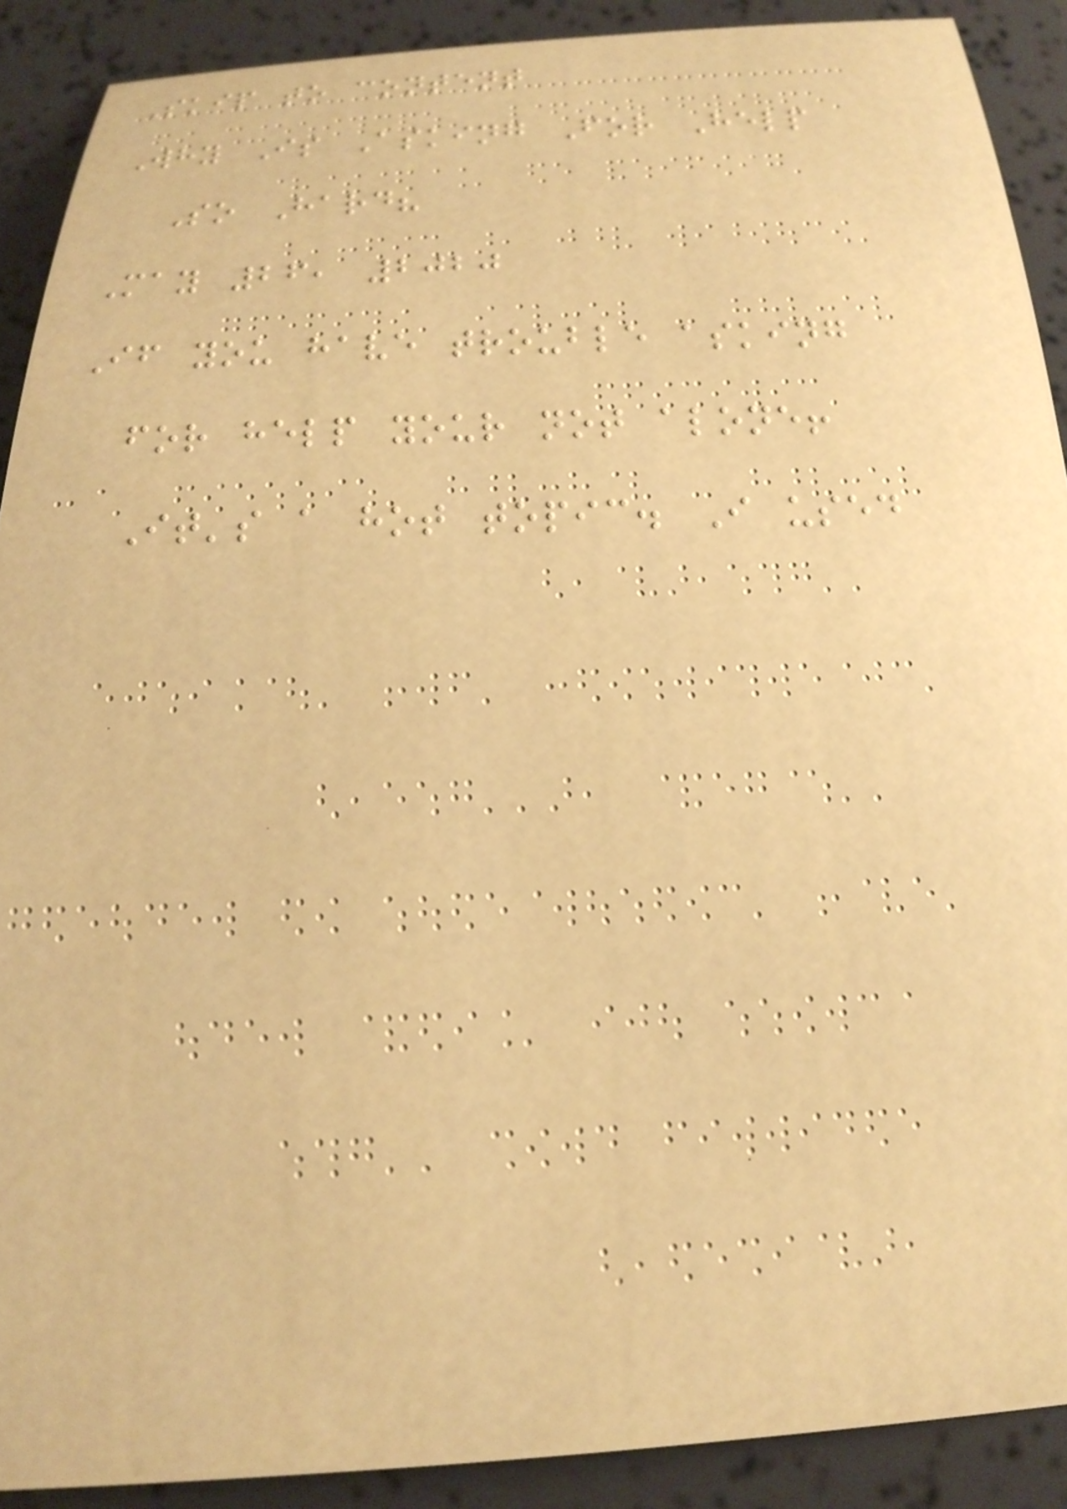Skip to content
Why Is Asking For Help
So Hard?
May 26, 2020
If you have trouble asking
for help your not alone!
It's a hot topic. I used
